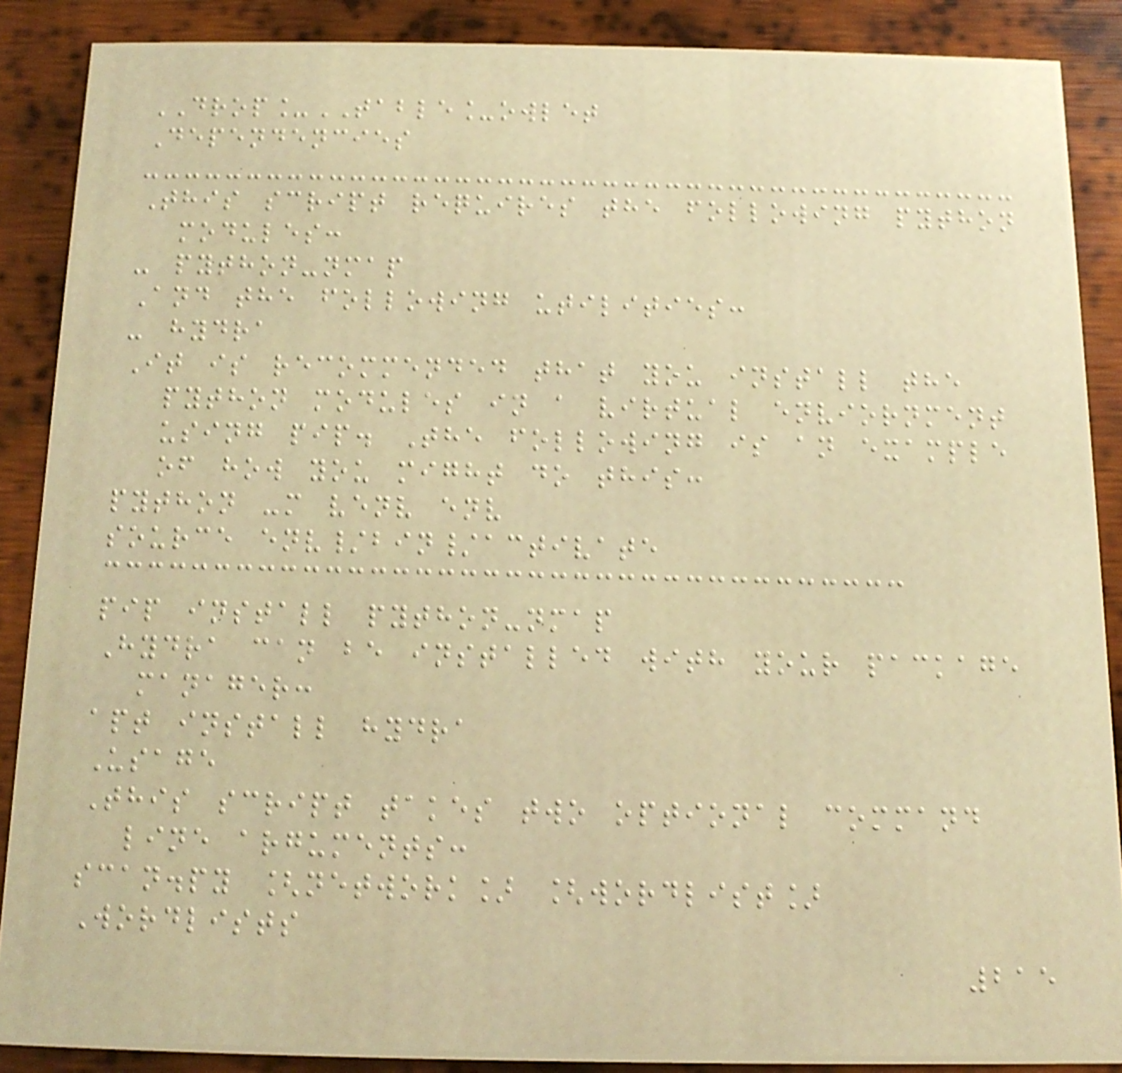DROP_TABLE_owlet
Dependencies
This script requires the following python
modules:
- python-nmap
And the following utilities:
- hydra
It is recommended that you install the
python modules in a virtual enviornment
using pip. The following is an example
of how you might do this:
python -m venv env
source env/bin/activate
pip install python-nmap
Hydra can be installed with your package
manager:
apt install hydra
Usage
This script takes two optional command
line arguments:
scan.py [network] [wordlist]
Wordlists
215
